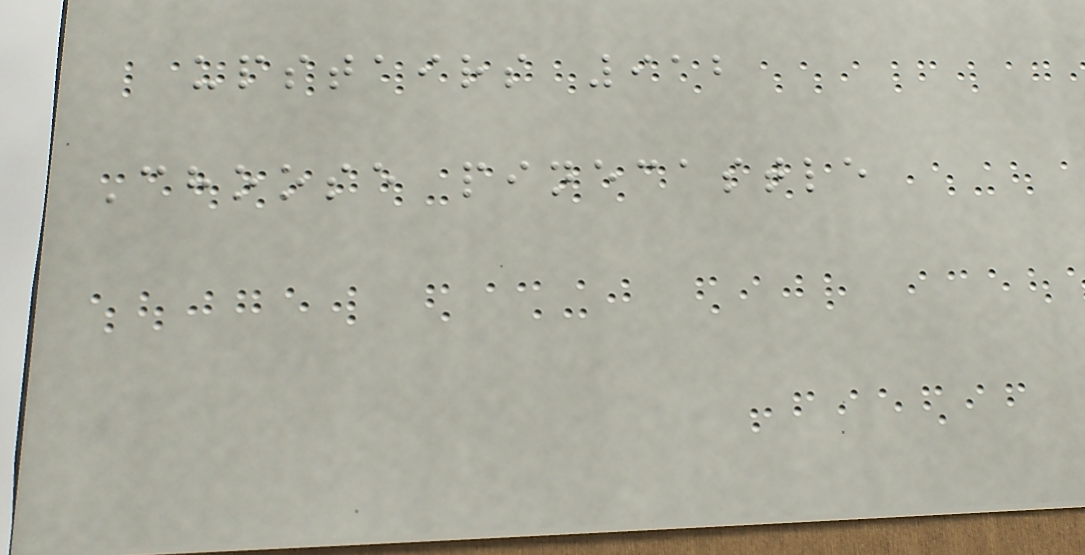upstairs 912
Choose pinecastle
